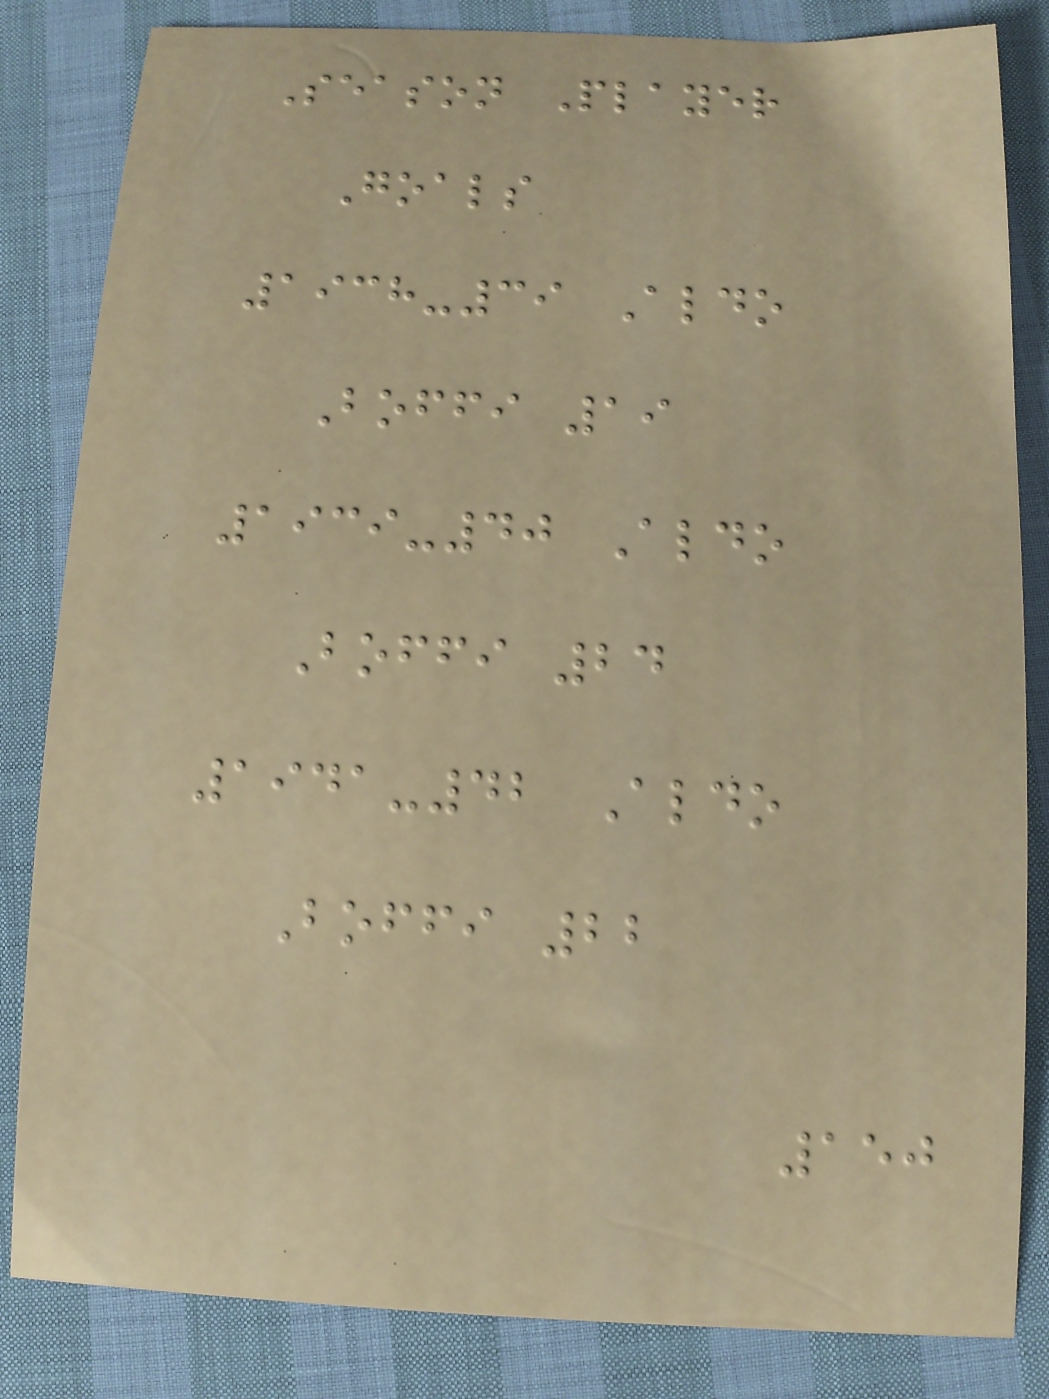Season Player
Goals
1938-39 Aldo
Boffi 19
1939-40 Aldo
Boffi 24
1941-42 Aldo
Boffi 22
150
